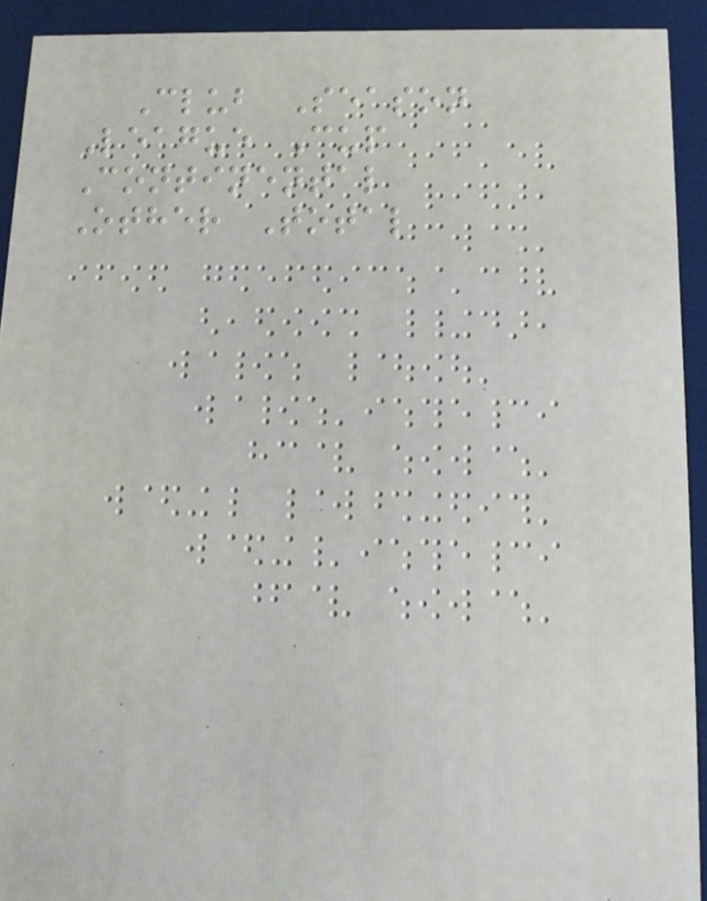Club Season
League Cup
Continental
Other Total
